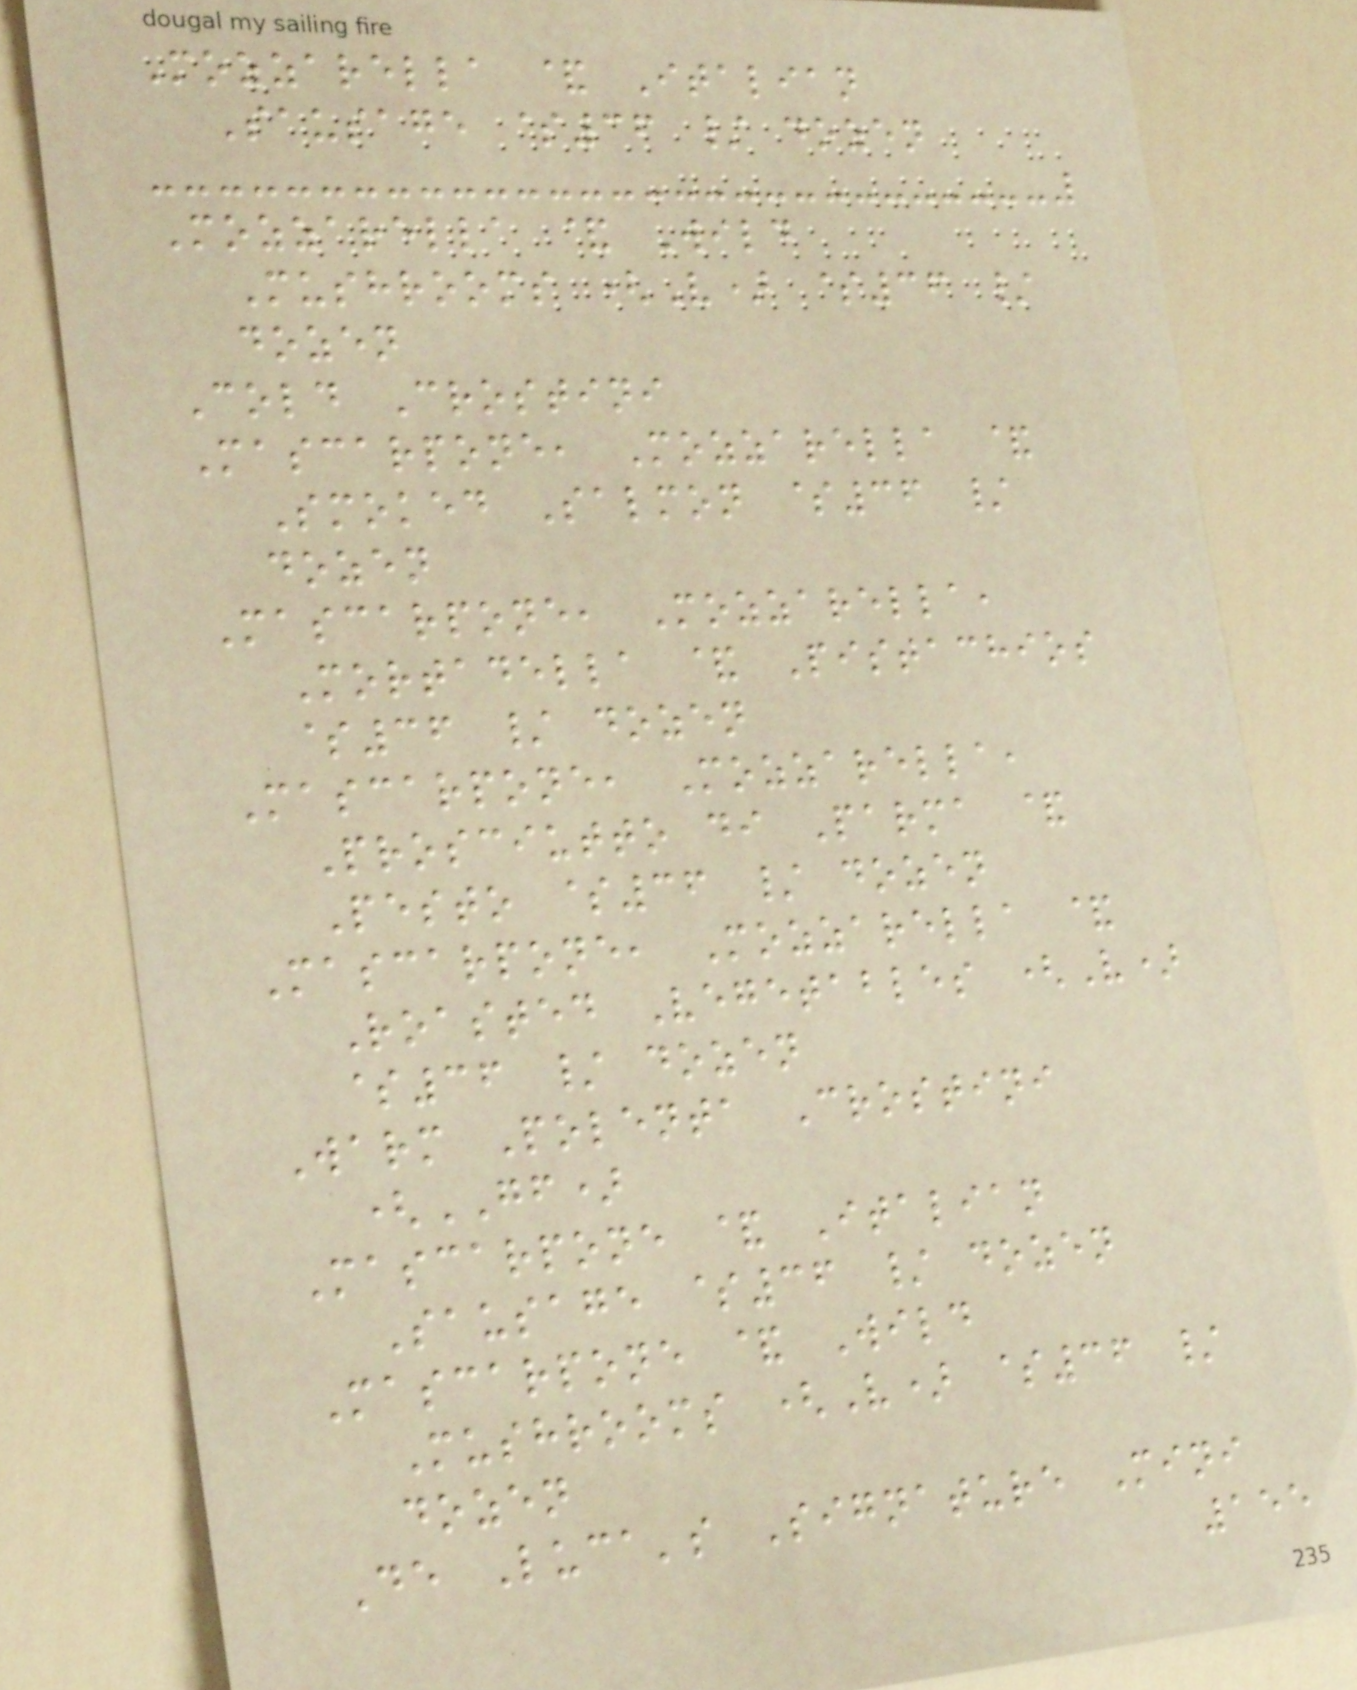Mozzarella & Italian
Sausage $36 / dozen
Mozzarella & Wild
Mushrooms (V) $36 /
dozen
Cold Crostini
Mascarpone, Mozzarella &
Smoked Salmon $36 /
dozen
Mascarpone, Mozzarella,
Mortadella & Pistachios
$36 / dozen
Mascarpone, Mozzarella,
Prosciutto di Parma &
Pesto $36 / dozen
Mascarpone, Mozzarella &
Roasted Vegetables (V)
$36 / dozen
Warm Polenta Crostini
(GF)
Mascarpone & Italian
Sausage $36 / dozen
Mascarpone & Wild
Mushrooms (V) $36 /
dozen
De Luca's Signature Mini
155
